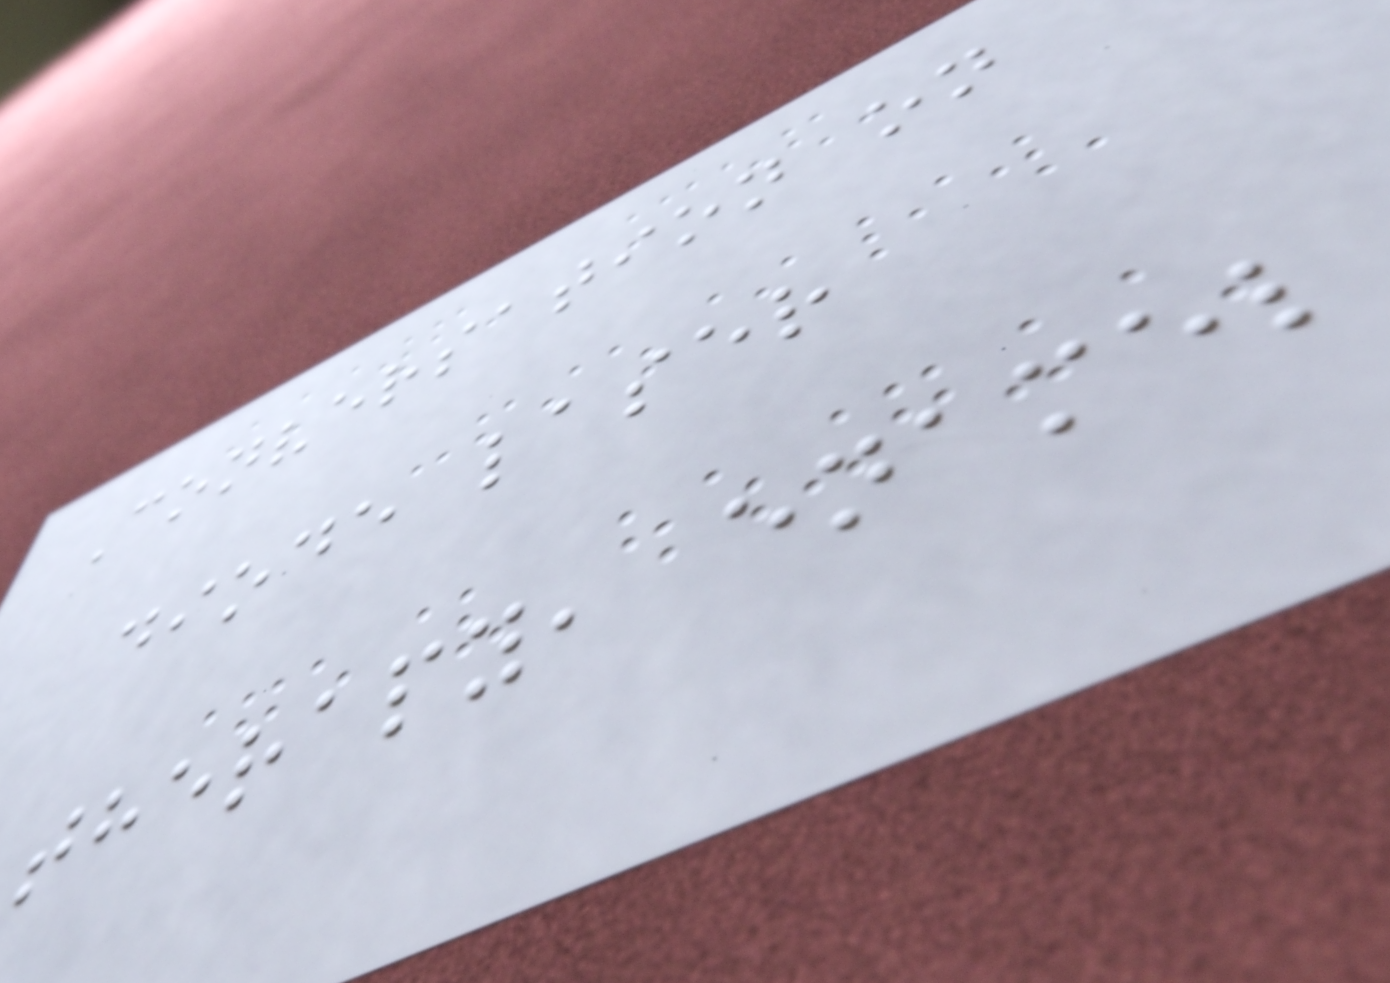Conversation on
diode laser
therapy, enamel
